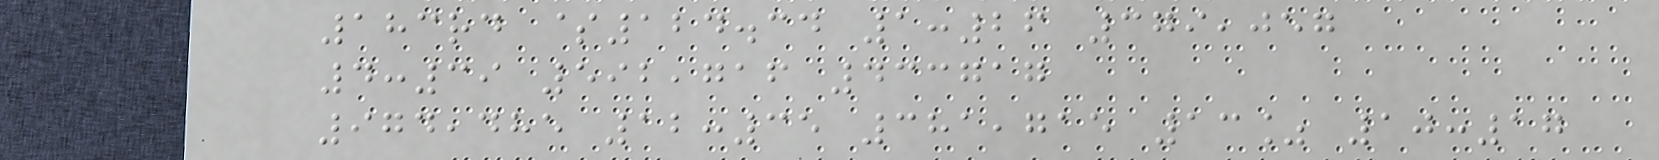183rd $124.34 1:26 379,057
4:39 592,716 433717
974,485 12:35 381,715 13% 10:17
